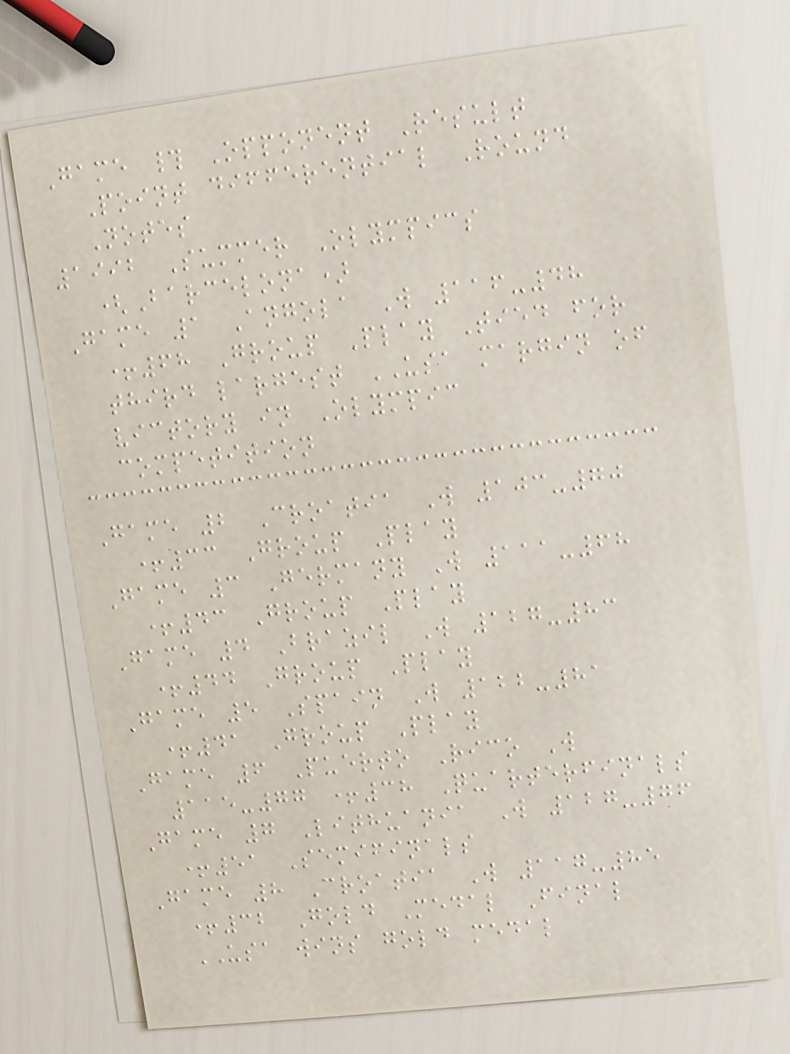Game # Opponent Result
Point differential Round
Notes
1992 Summer Olympics
(Barcelona)
Game 1 Angola W 116-48
+68 Group Play Tied for
third largest USA margin of
victory in Olympic
competition
Game 2 Croatia W 103-70
+33 Group Play
Game 3 Germany W 111-68
+43 Group Play
Game 4 Brazil W 127-83
+44 Group Play
Game 5 Spain W 122-81
+41 Group Play
Game 6 Puerto Rico W
115-77 +38 Quarterfinals
Game 7 Lithuania W 127-76
+51 Semifinals
Game 8 Croatia W 117-85
+32 Gold Medal Final
USA wins gold medal
